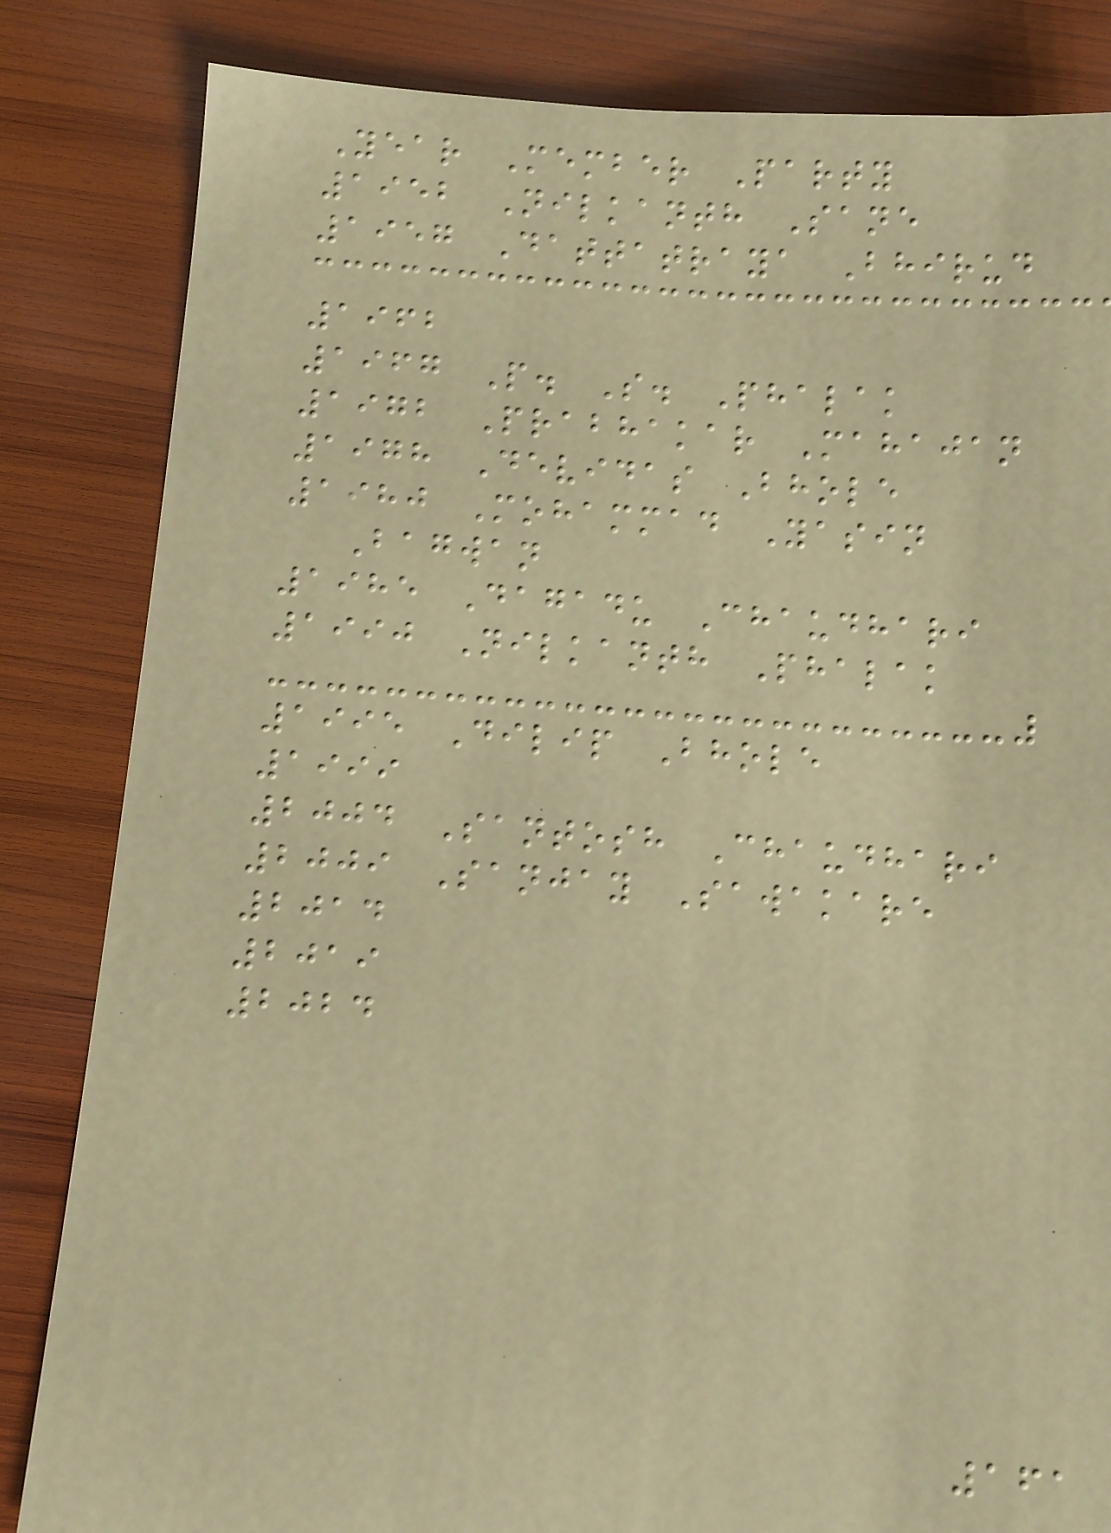Year Member Party
1952 Nilkanth Sane
1957 Dattatraya Bhirud
1962
1967 P. S. Phalak
1972 Prabhakar Mahajan
1978 Devidas Bhole
1980 Mohammad Yasin
Bagwan
1985 Dagadu Chaudhari
1990 Nilkanth Phalak
1995 Dilip Bhole
1999
2004 Santosh Chaudhari
2009 Sanjay Sawakare
2014
2019
2024
161
